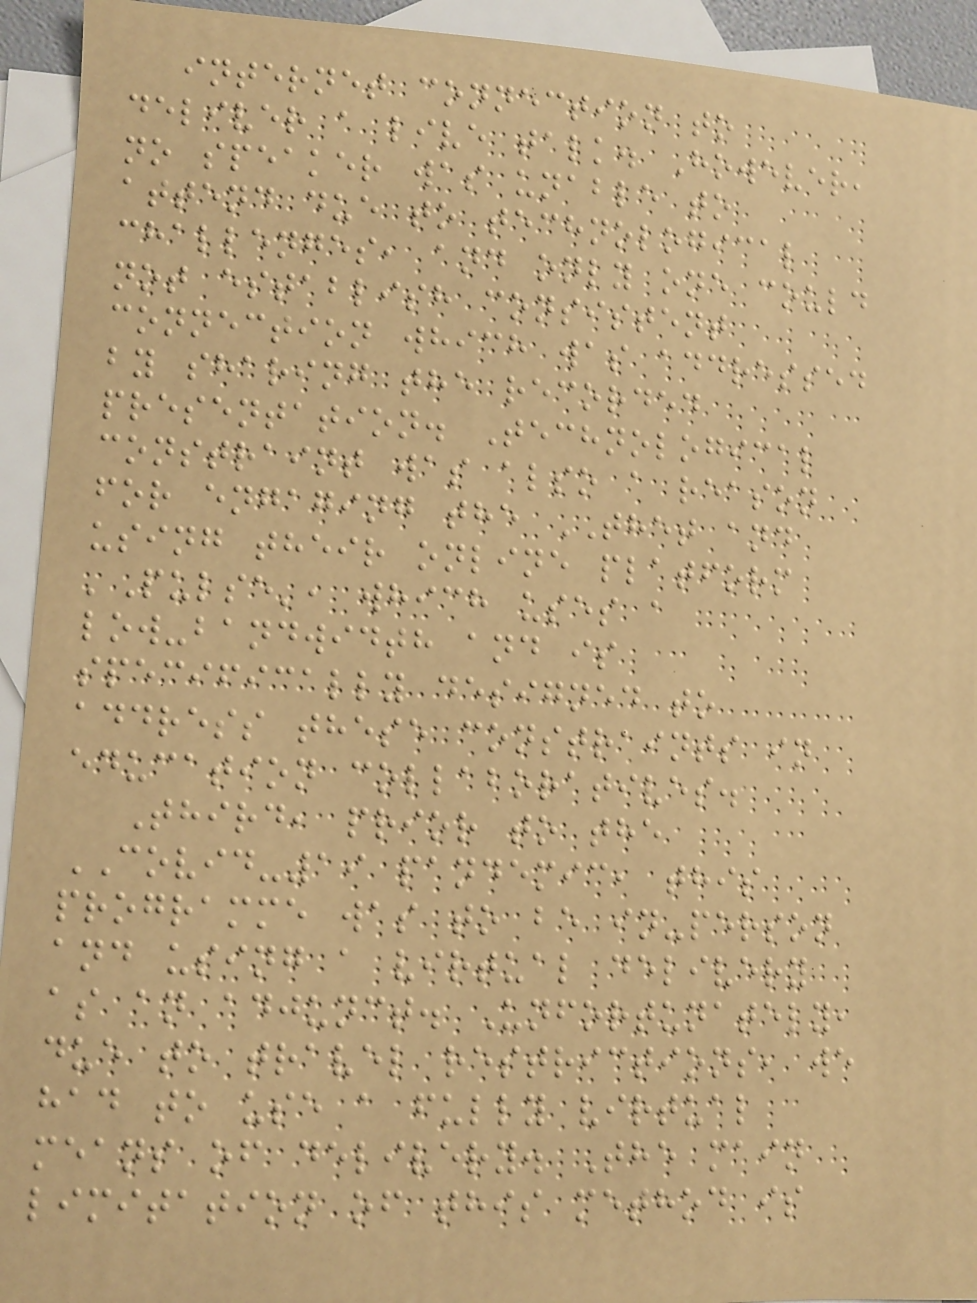internet connection to
deliver a live talk. However,
no speaker was unable to
attend due to technological
challenges, and only one could
not establish consistent
connection which was addressed
by sharing the recorded
presentation. Technological
constraint was also a reason
for engaging the THET and
using their online platform
'Pulse', which uses a
low-bandwidth and is
specifically designed to
address these constraints in
education collaboratives.
Third, prior to the
COVID-19 pandemic, this
programme was to be in-person
and using a virtual delivery
as an adjunct. Unfortunately,
due to travel restrictions, we
had to use a fully virtual
means of delivery. The main
limitation of this method is
